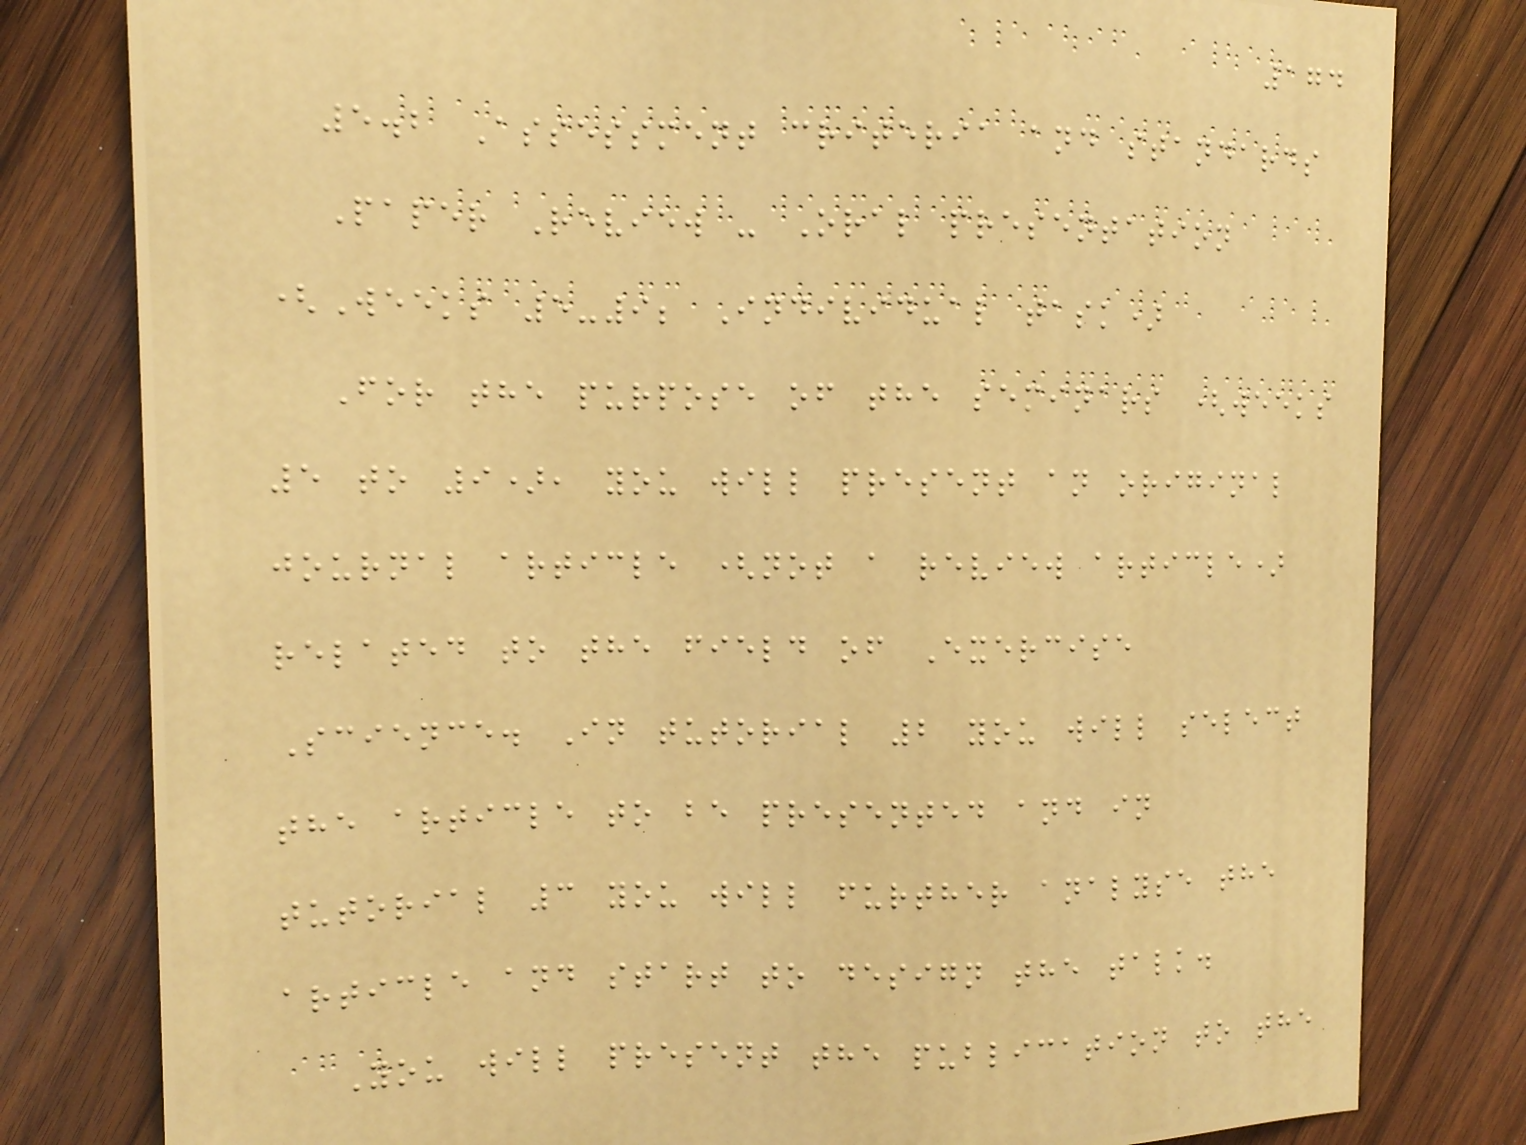174
5.2 Assessment criteria and standards
Paper Review - Oral presentation
(Weeks 5-9; Individual task)
For the purpose of the seminars (weeks
5 to 9), you will present an original
journal article (not a review article)
related to the field of Exercise
Science. In tutorial 2 you will select
the article to be presented and in
tutorial 3 you will further analyse the
article and start to design the talk.
You will present the publication to the
